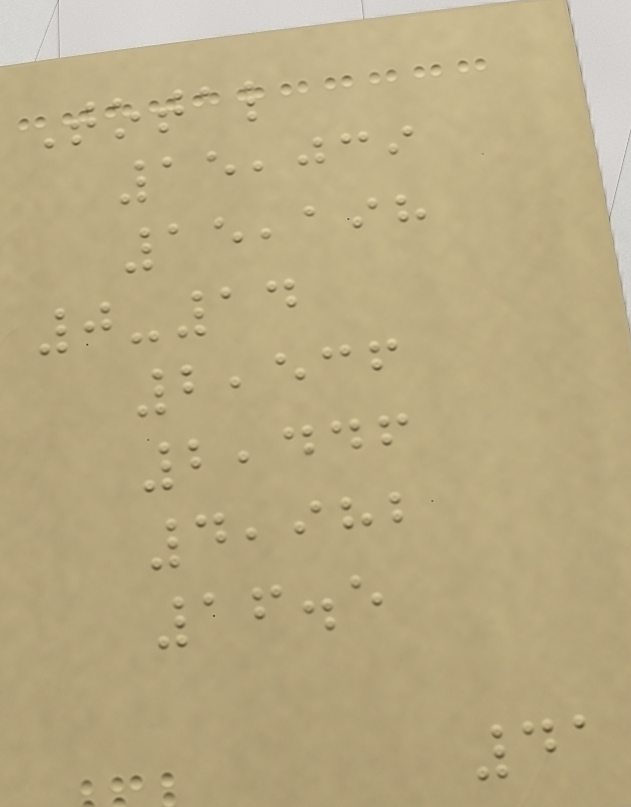Total
15,039
15,198
0-14
2,536
2,446
4,982
16.5
41
